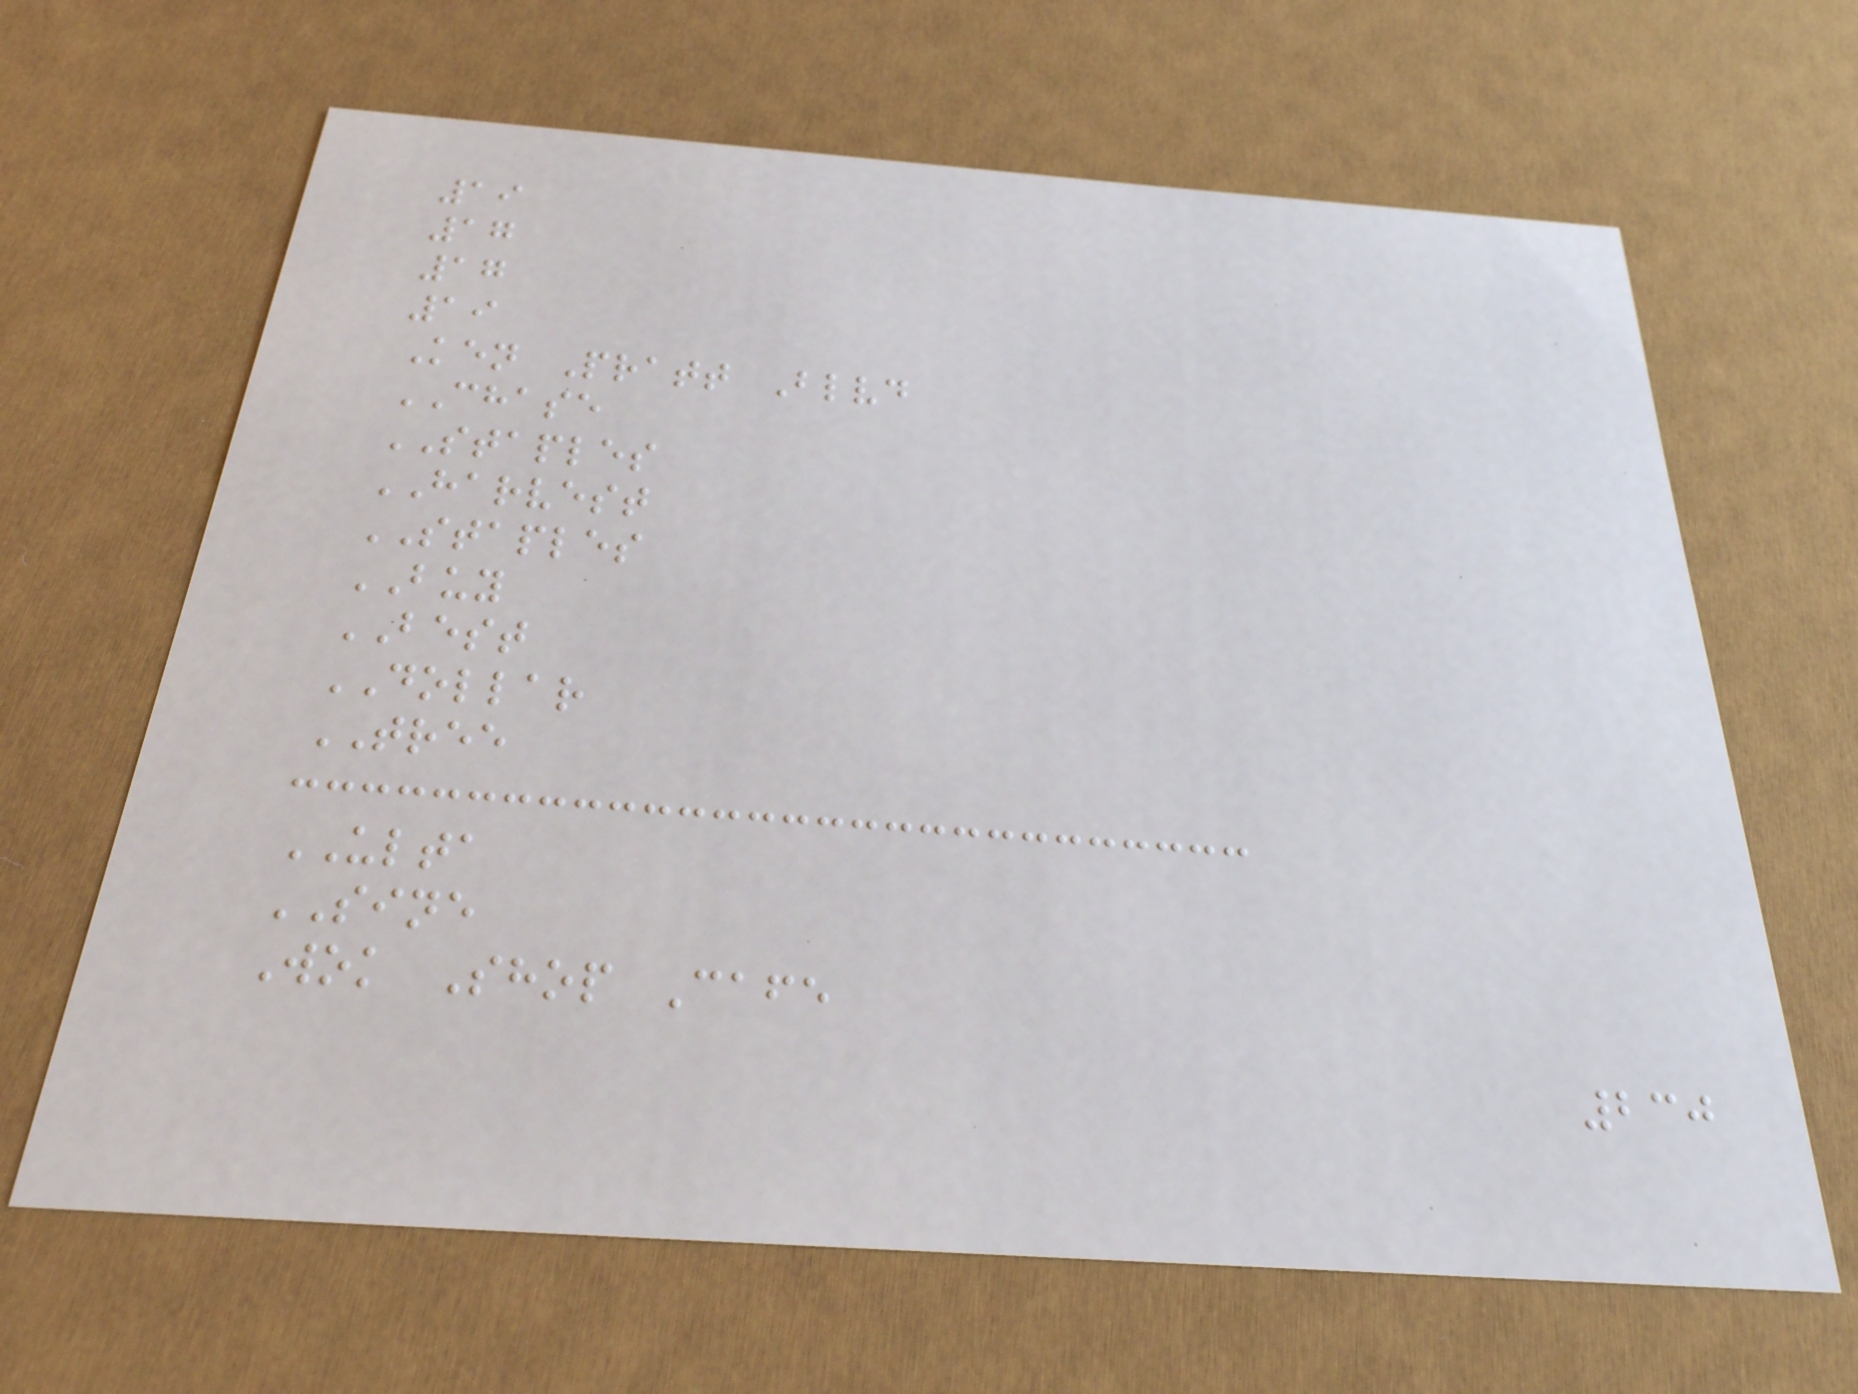19
17
17
19
Ken Pratt Blvd
CHASE
STAPLES
HARVEST
STAPLES
BUY
BEST
DOLLAR
TREE
ULTA
SINE
Wok Shop Cafe
230
